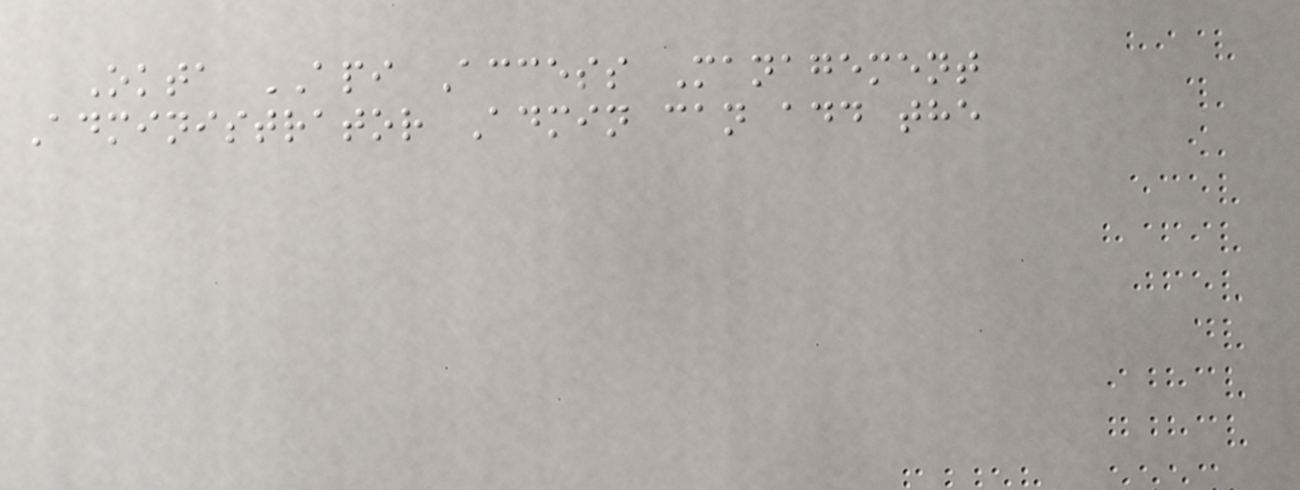Okta API Access Management
Administrator Admin can add the
